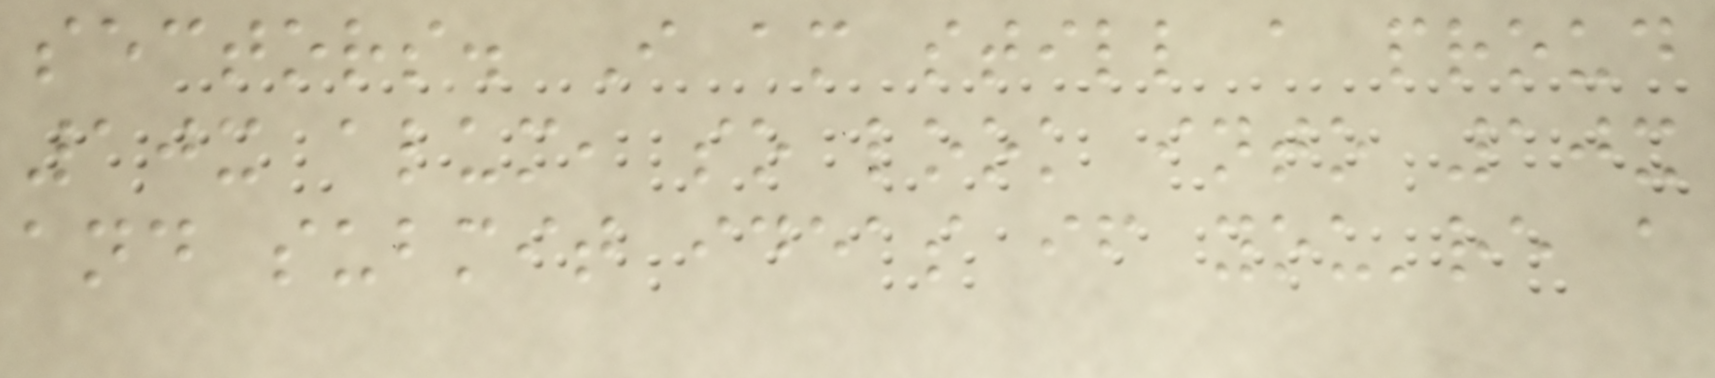sectors. I am still a proud
10x alum, so look into 10x
and submit ideas if you're a
